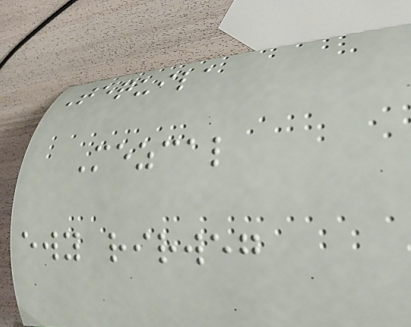Tequila
Mezcal
ewy rirweg
